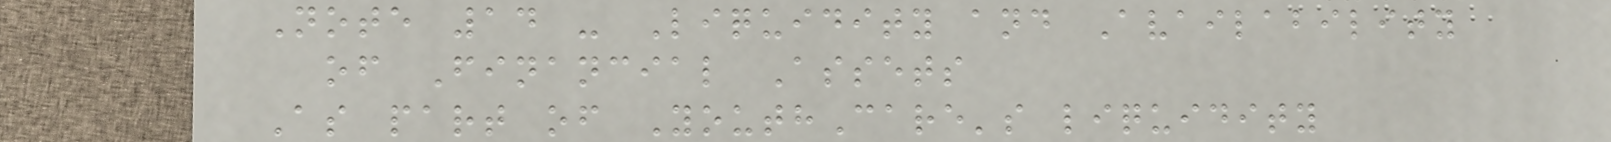Note 14 - Liquidity and Availability
of Financial Assets
As part of YouthCare's liquidity
